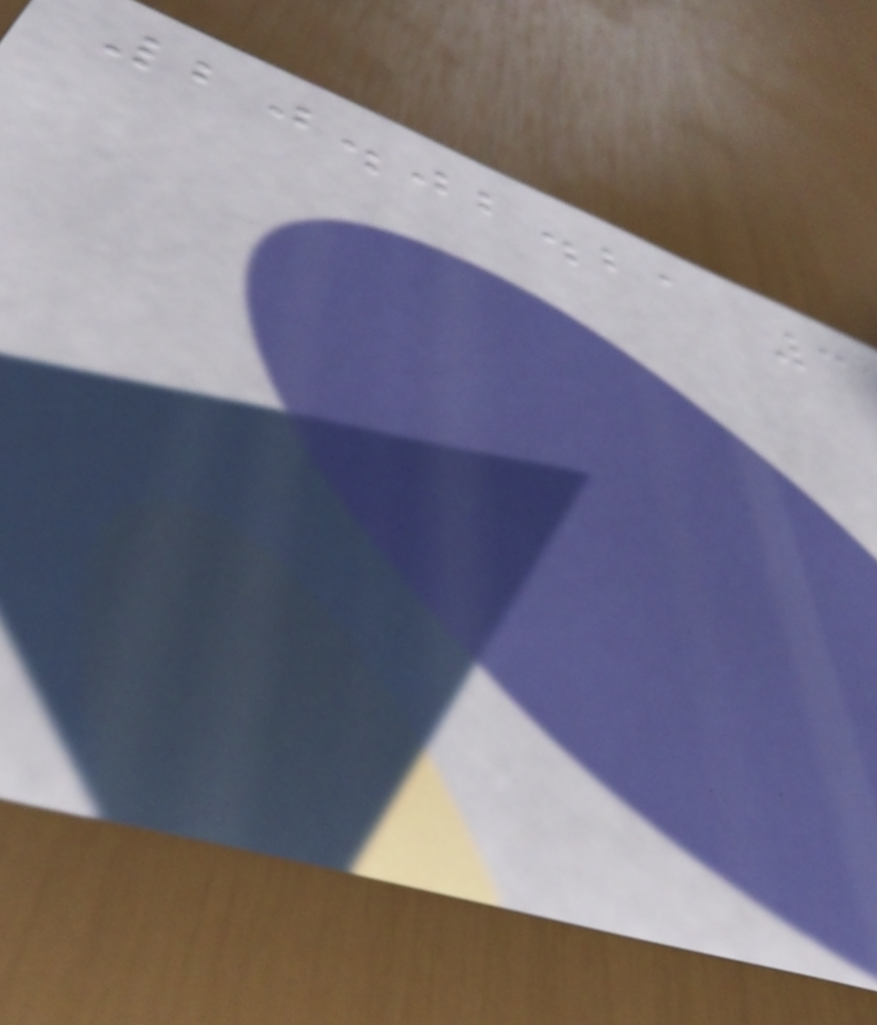20.02.21 3
